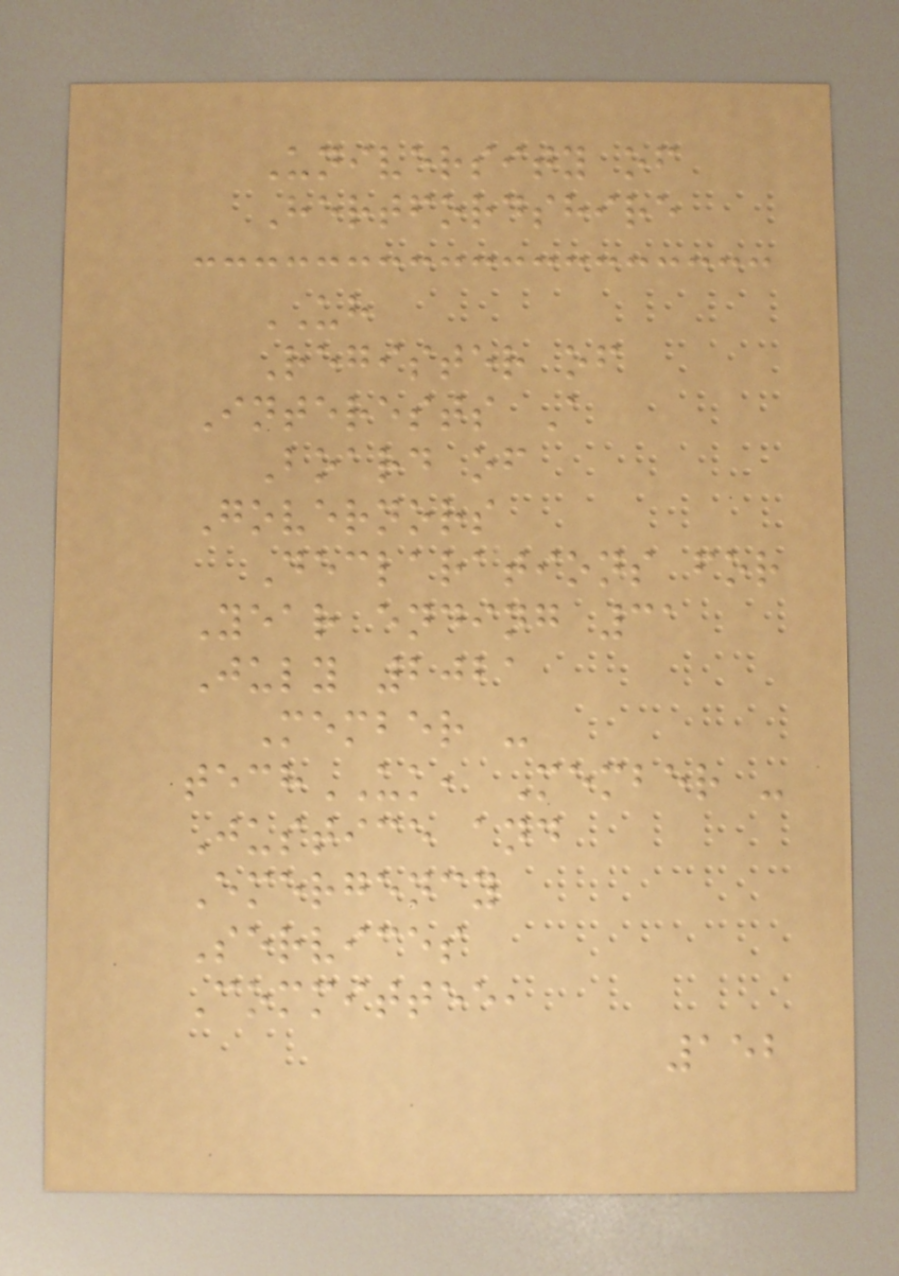University of
Hertfordshire
UH
Register of
Interests A
Board of
Governors
Declarations for
Year ending 31
July 2021
Member -
techUK, Member -
Justice and
Emergency
Services
Committee,
152
